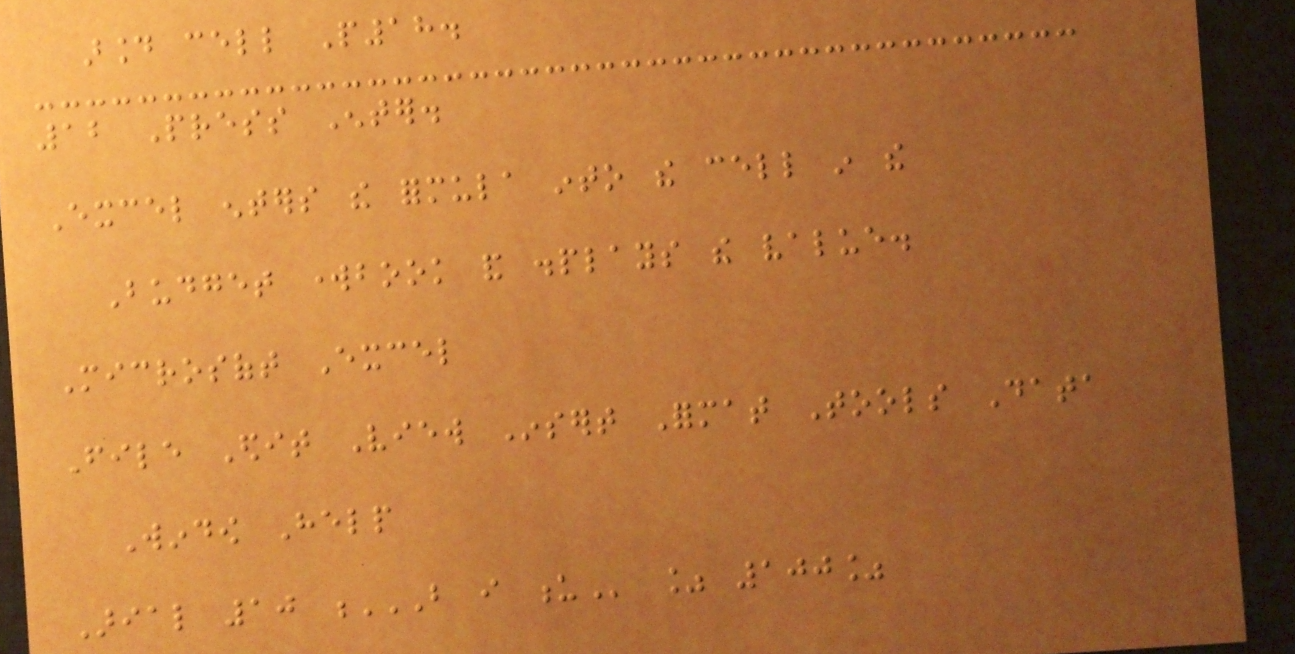around cell P18.
12 Press Enter.
Excel enters the formula into the cell in the
Budget workbook and displays the value.
Microsoft Excel
File Edit View Insert Format Tools Data
Window Help
Arial 10 B I U % 100%
